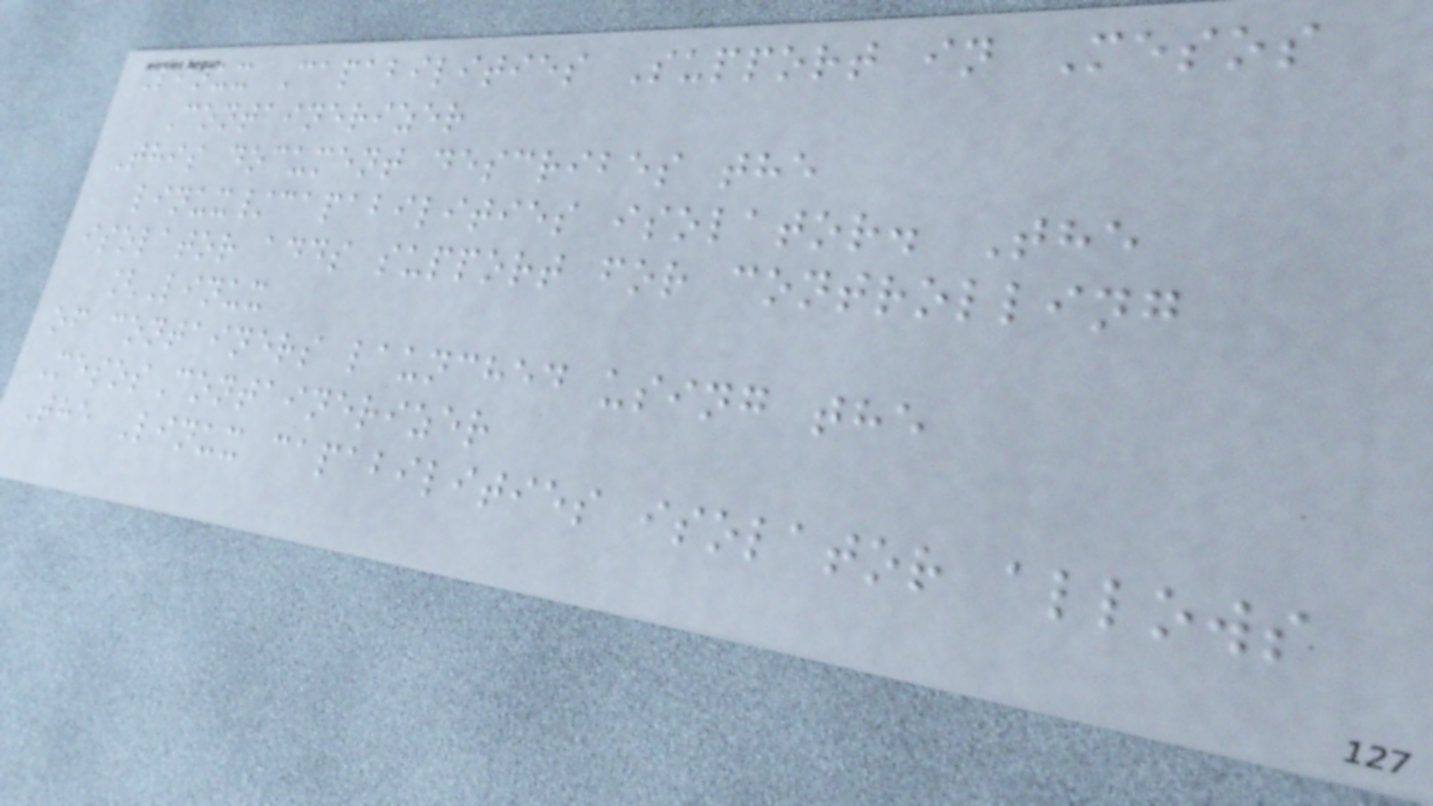Linux Capabilities Support in Mesos
Containerizer
This document describes the
linux/capabilities isolator. The
isolator adds support for controlling
[Linux
of containers launched using the
MesosContainerizer
The Linux capabilities isolator allows
